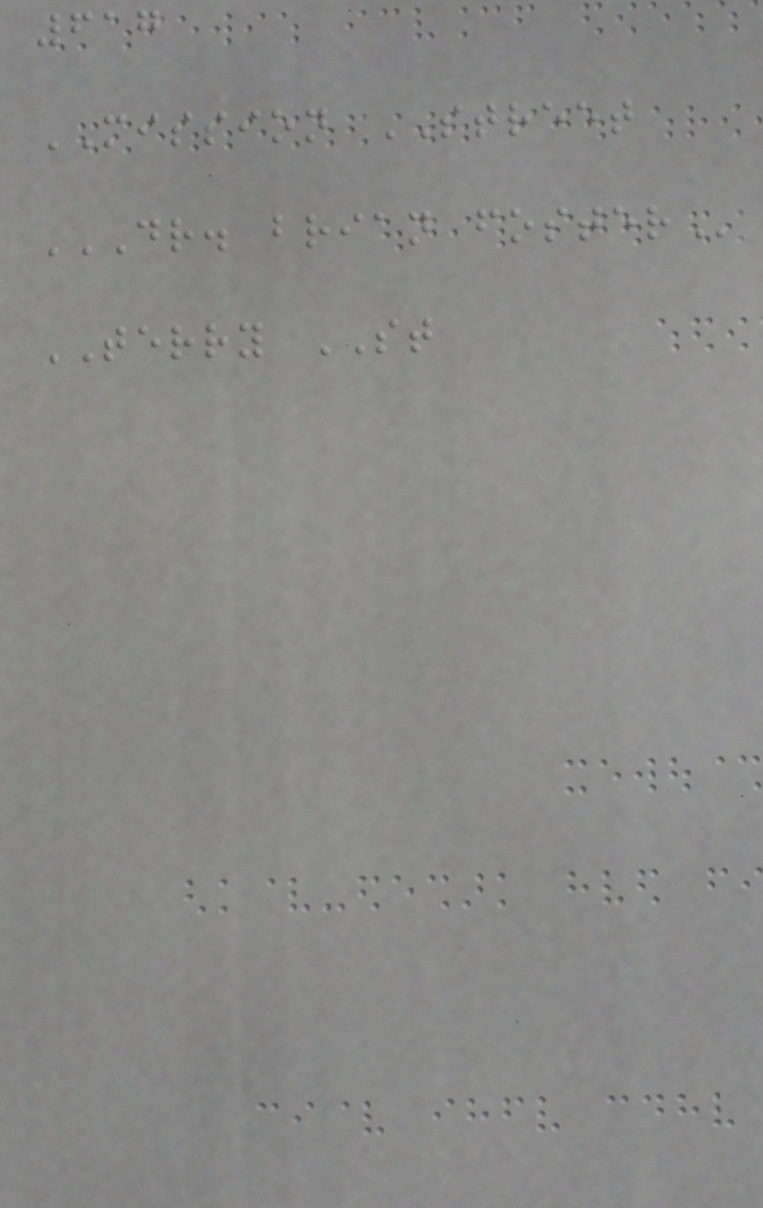617
MISSION STREET
DR. BRIAN FOSTER
TERRY ST
